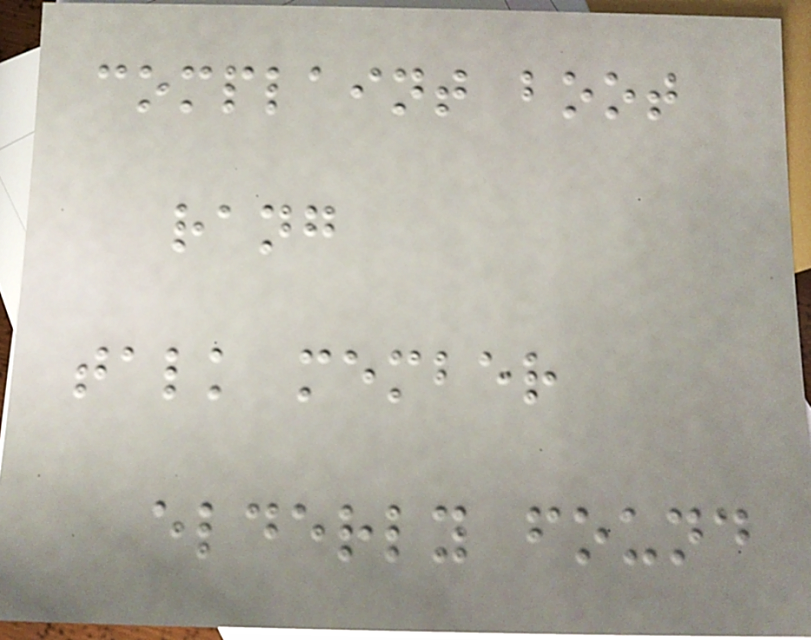complaint boot
rang
talk member
elderly found
